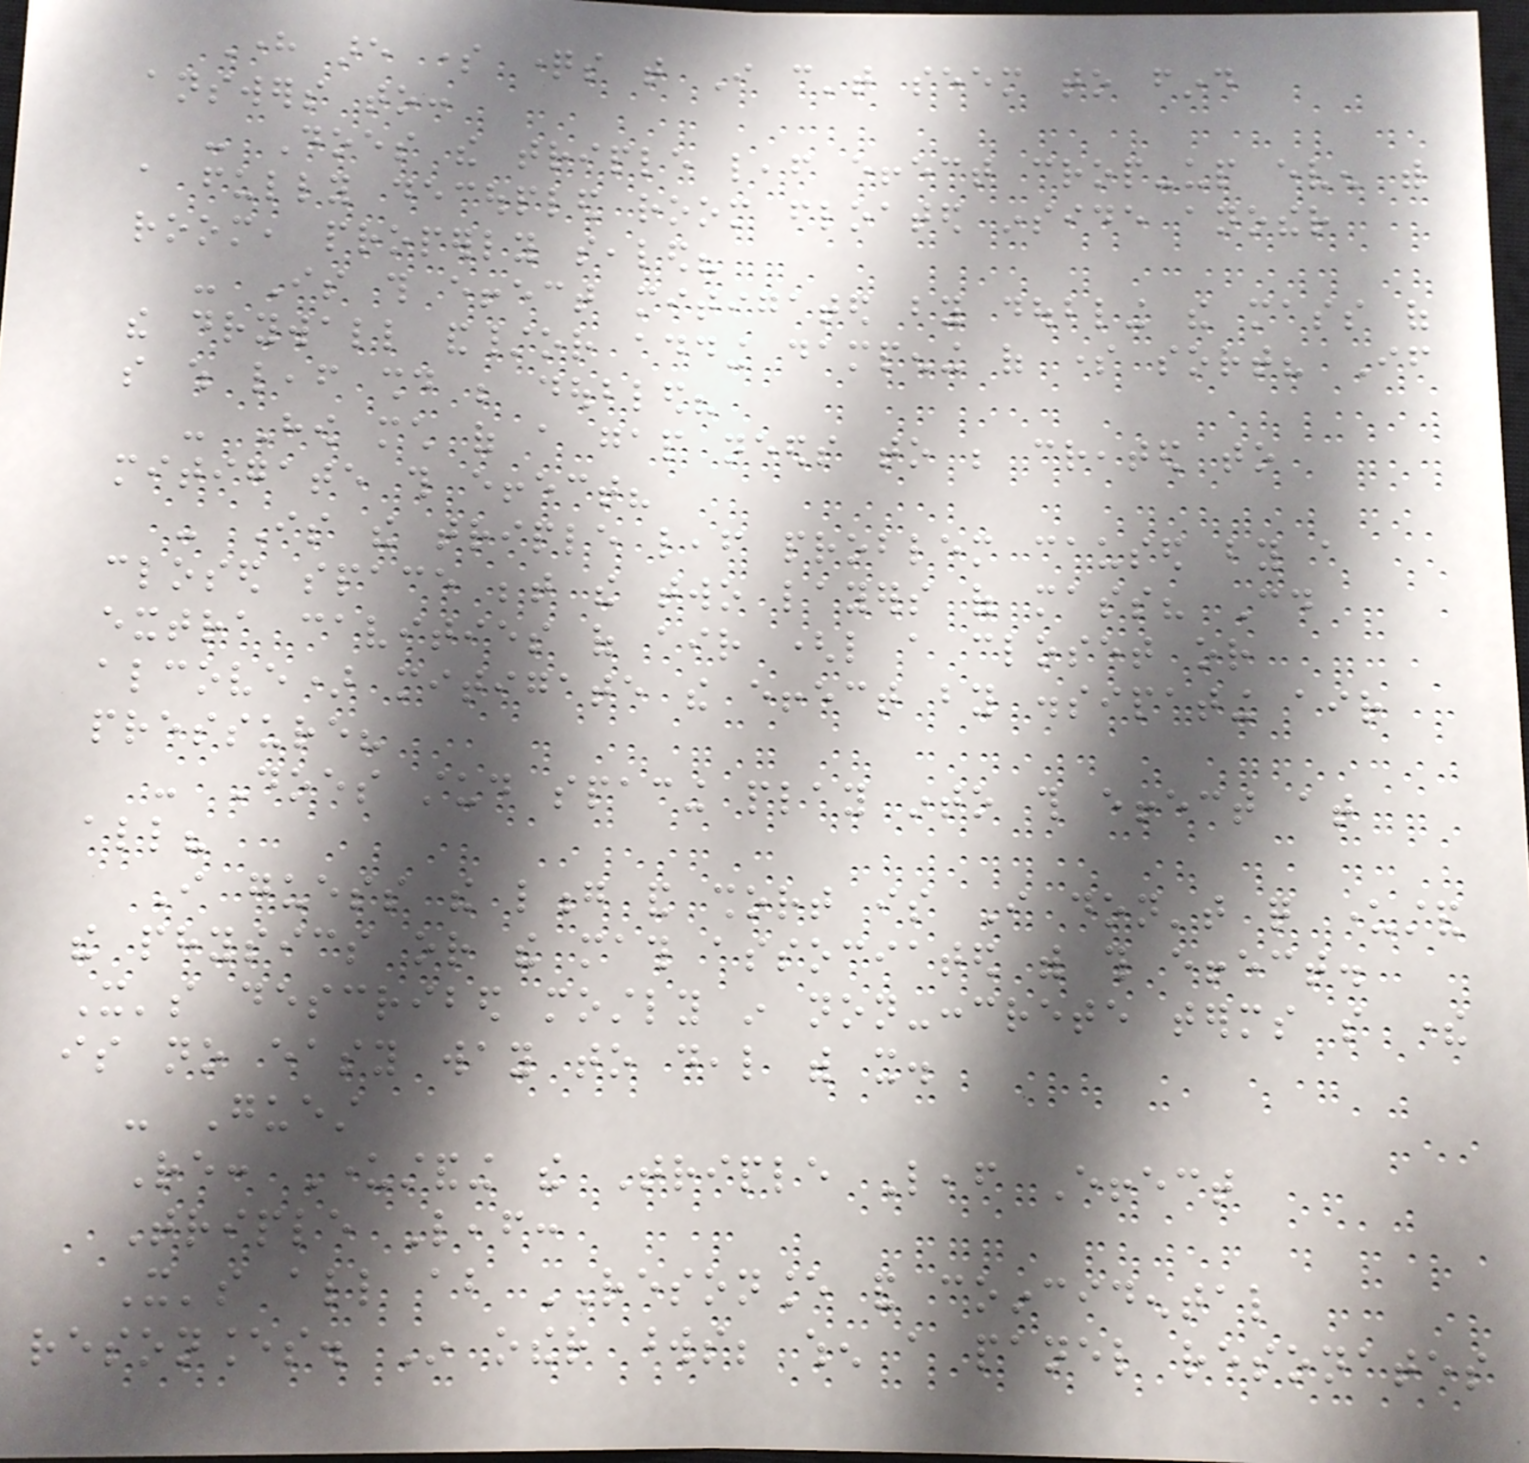Here are some questions that I can't seem to find
answers to:
- Does the triple leaf effect crop-up even with
a fully decoupled room floated inside another
room, properly sealed?
- Is this effect mitigated by doubling the mass of
the drywall and/or adding dampening of some sort? If
so which leaf should be doubled?
- How much of a gap needs to be created to
mitigate this effect?
- Is the triple leaf problem caused by a
closed space between the two layers of mass? Could
extra cavities of air (like a closet or
alcove) mitigate the effect by dissipating air
pressure?
- Does stud spacing play into this effect at
all?
I guess the long and short is I don't quite understand
the physics or the math associated with this effect.
It's described mostly in non-concrete terms so there
is no easy way to deal with it.
- Guest
Re: Understanding the Triple Leaf Effect
Triple Leaf:
It's all about RESONANCE and coincidental
resonances. In other words; when a panel resonates
